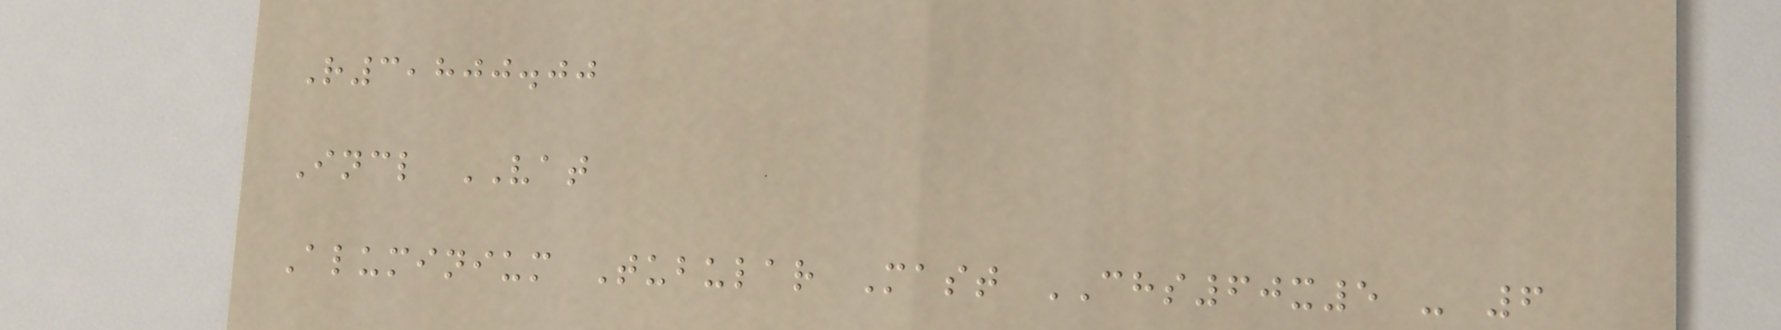R3,800.00
Incl VAT
Aluminium Tubular Mast CHS60x5 - 6
